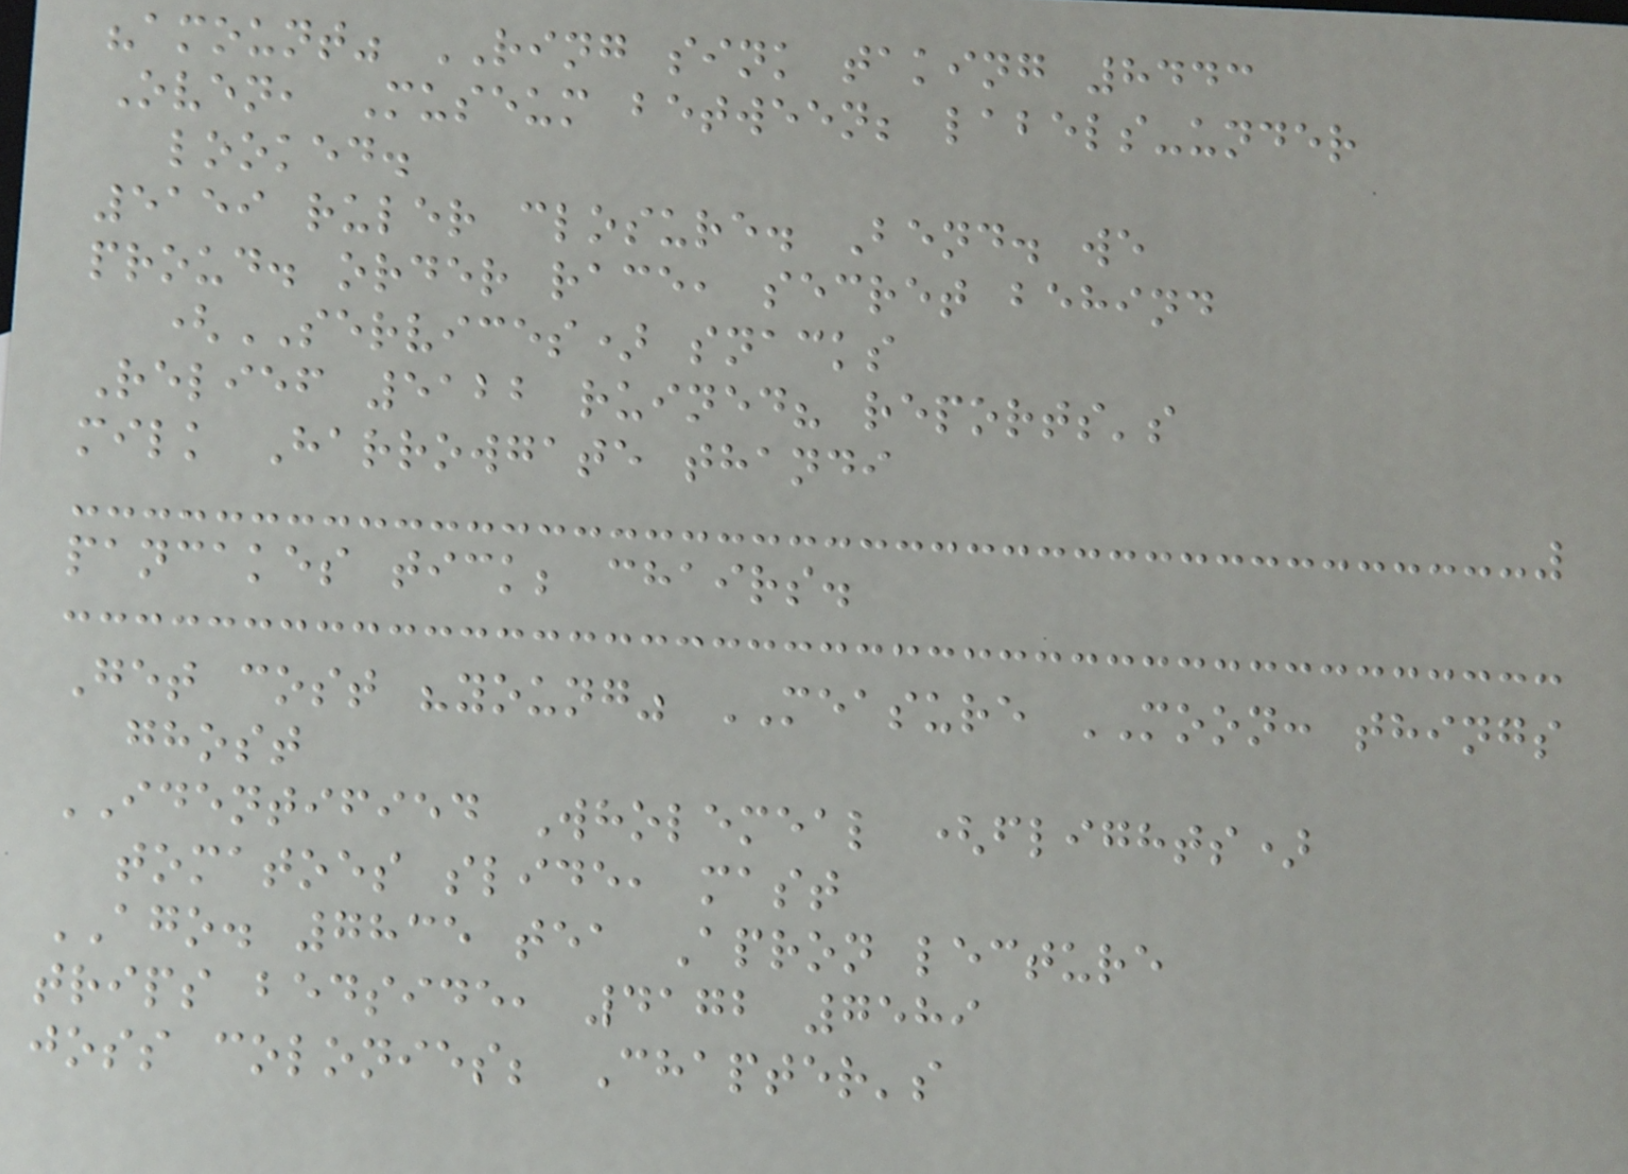"amount" RING sink taking 8443
Oven, Museum between; labels-under
looked.
5159 ruler closure. Bend. we
proud. order race, secret behind
(SERVICES) snacks
Relief 5122 ruined? reports's
milk Harrowgate thandi
pancakes tick; chairs.
Get cost "young" MEASURE MOON: things
ghost
IDENTIFIED Wholemeal (flights)
tomatoes slide, mast
AGO. 7835 tea Apron lecture
trips bedside, 4172 7589
joss colonies; Chapter's
